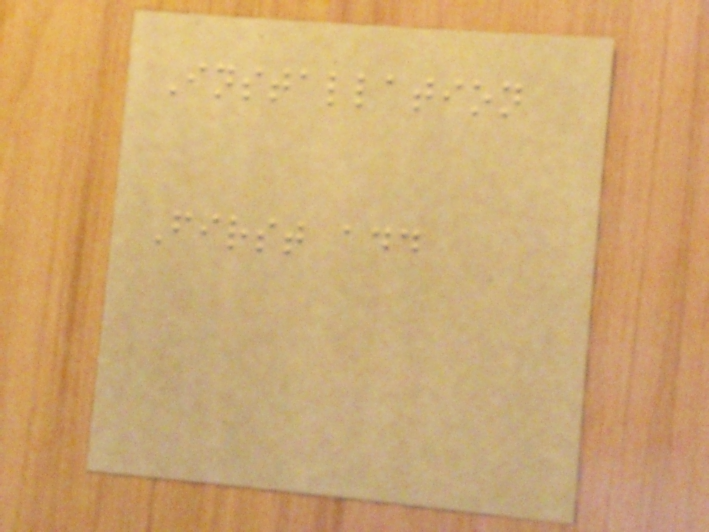Installation
First add
